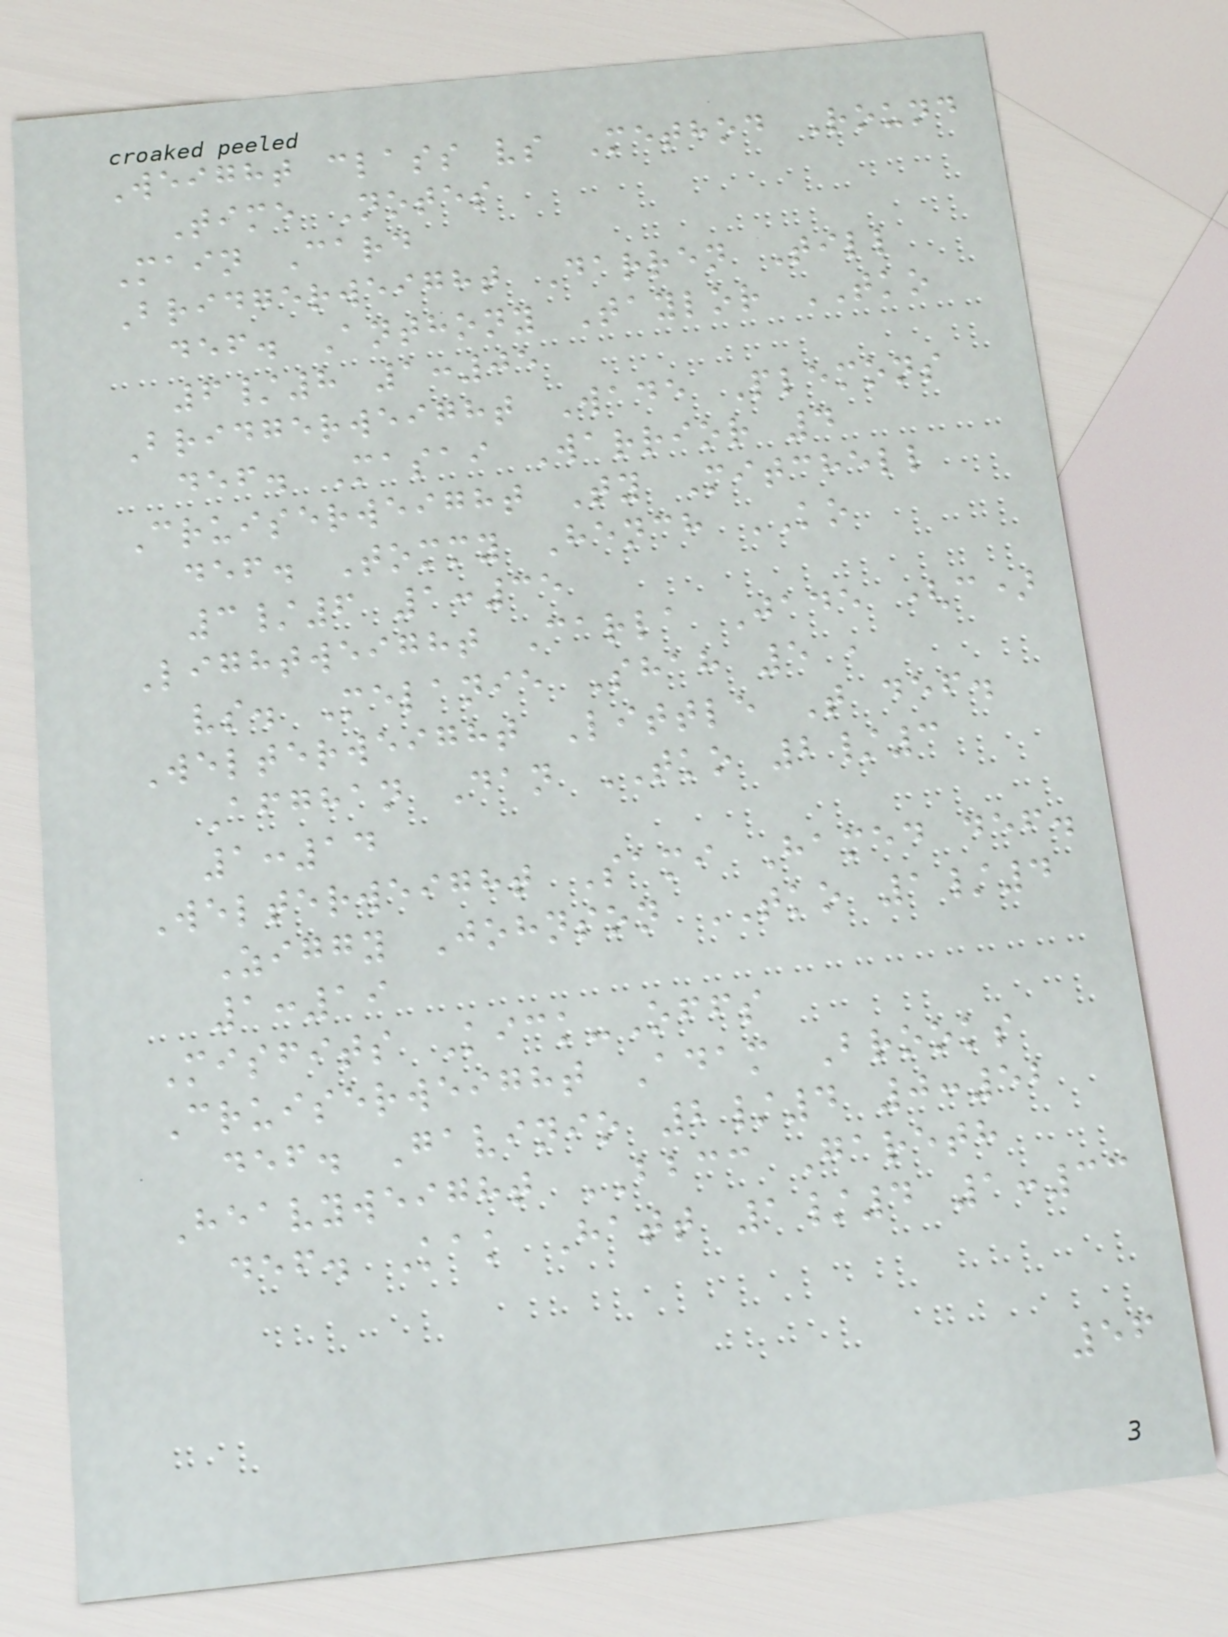Weight class vs Method Round
Time Notes
Main Card
Bridgerweight Darren Till
def. Anthony Taylor TKO
6/8 1:05
Bridgerweight Wade Plemons
def. Masai Warrior 4
Cruiserweight Ty Mitchell
def. Tommy Hench KO
3/6 1:35
Lightweight Carla Jade (c)
vs. Melanie Shah 5 ,
Welterweight Little T def.
Afghan Dan TKO 2/3
1:14
Welterweight Sami Hamed def.
Ziggy Johnson TKO 1/4
1:19
Misfits Kick-Offs
Cruiserweight Adam Brooks
def. Gavinio 2/4 0:52
Heavyweight BBCC Gareth
def. Kak Hatt 1/4 1:33
56
